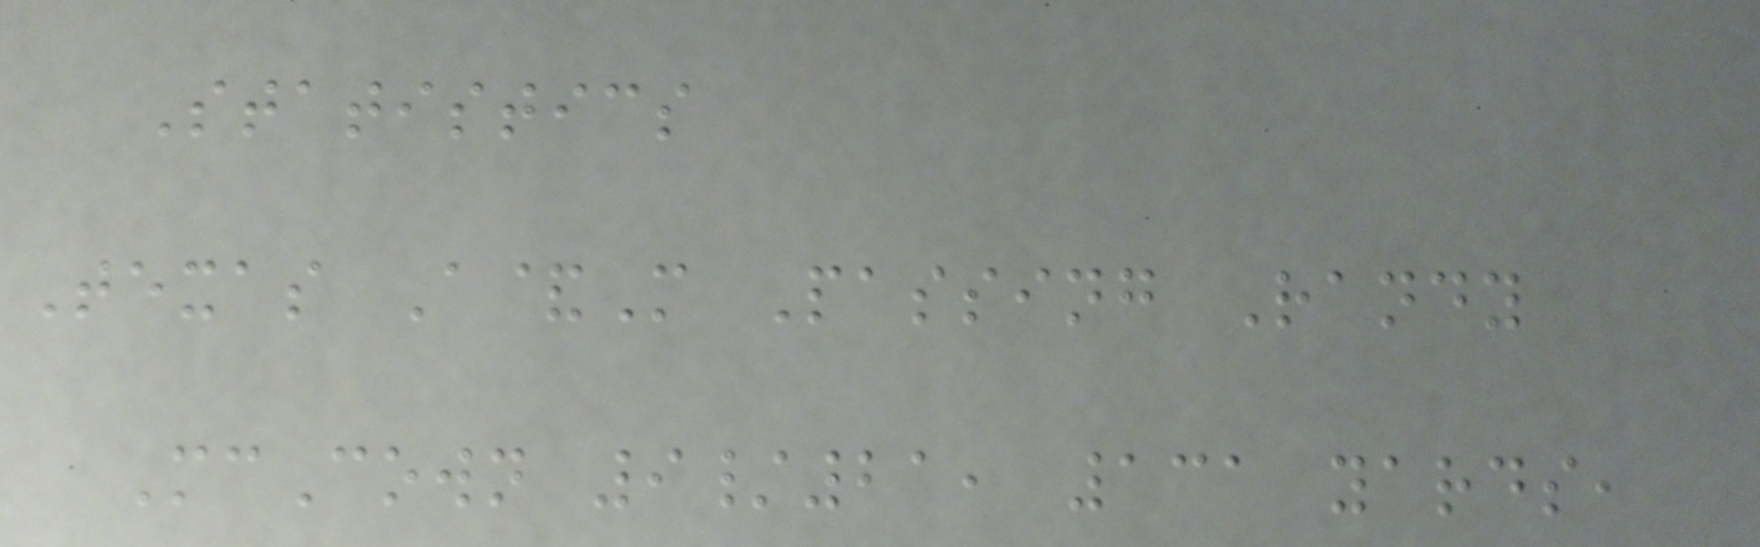Statistics
Texas A&M Passing Randy
McCown 9/21, 131 yards,
